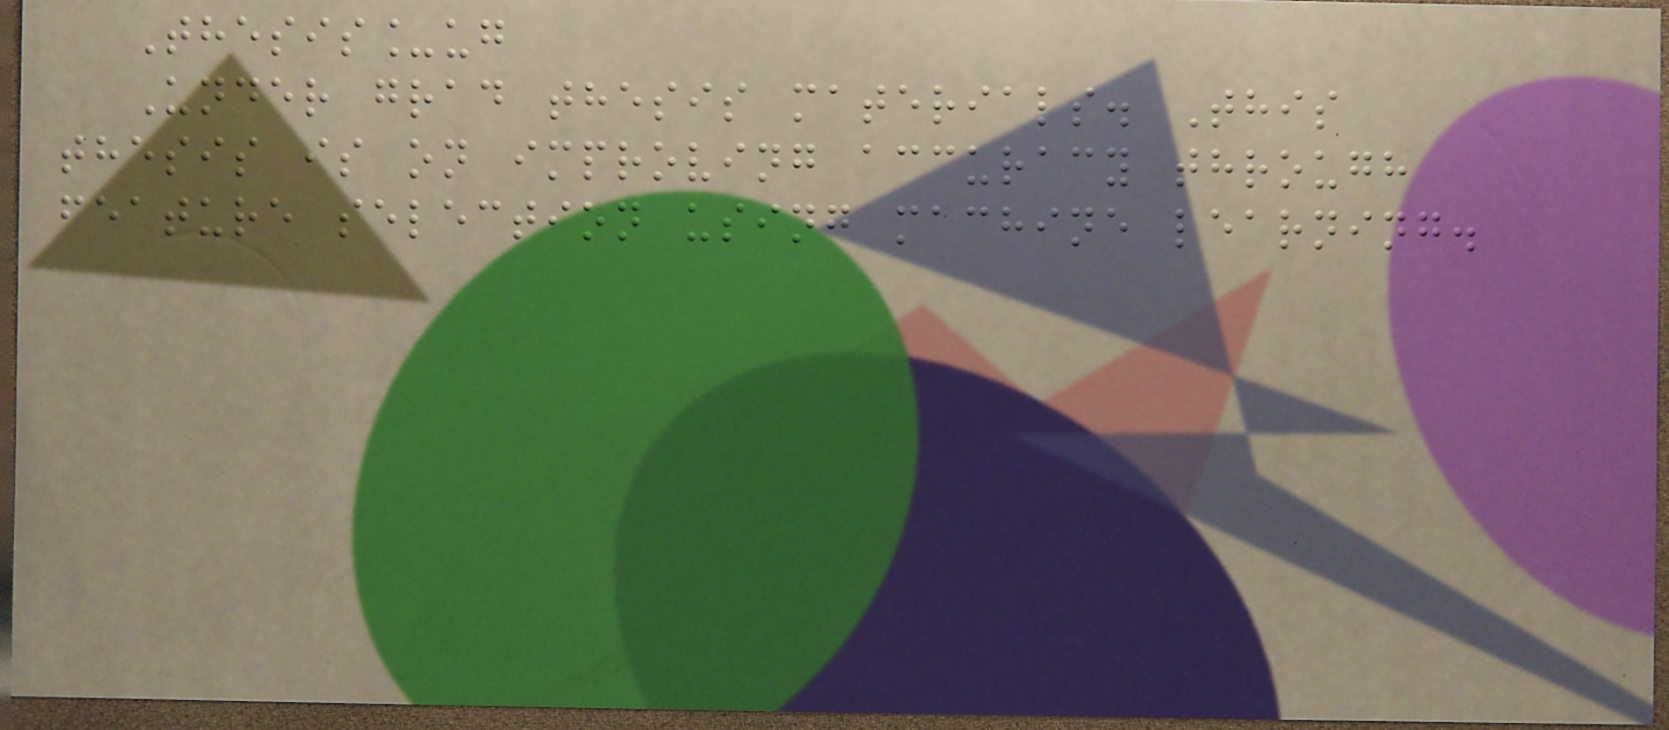Thesis_ug
Under grad thesis materials. This
thesis is on improving accuracy through
feature selection using machine learning.
